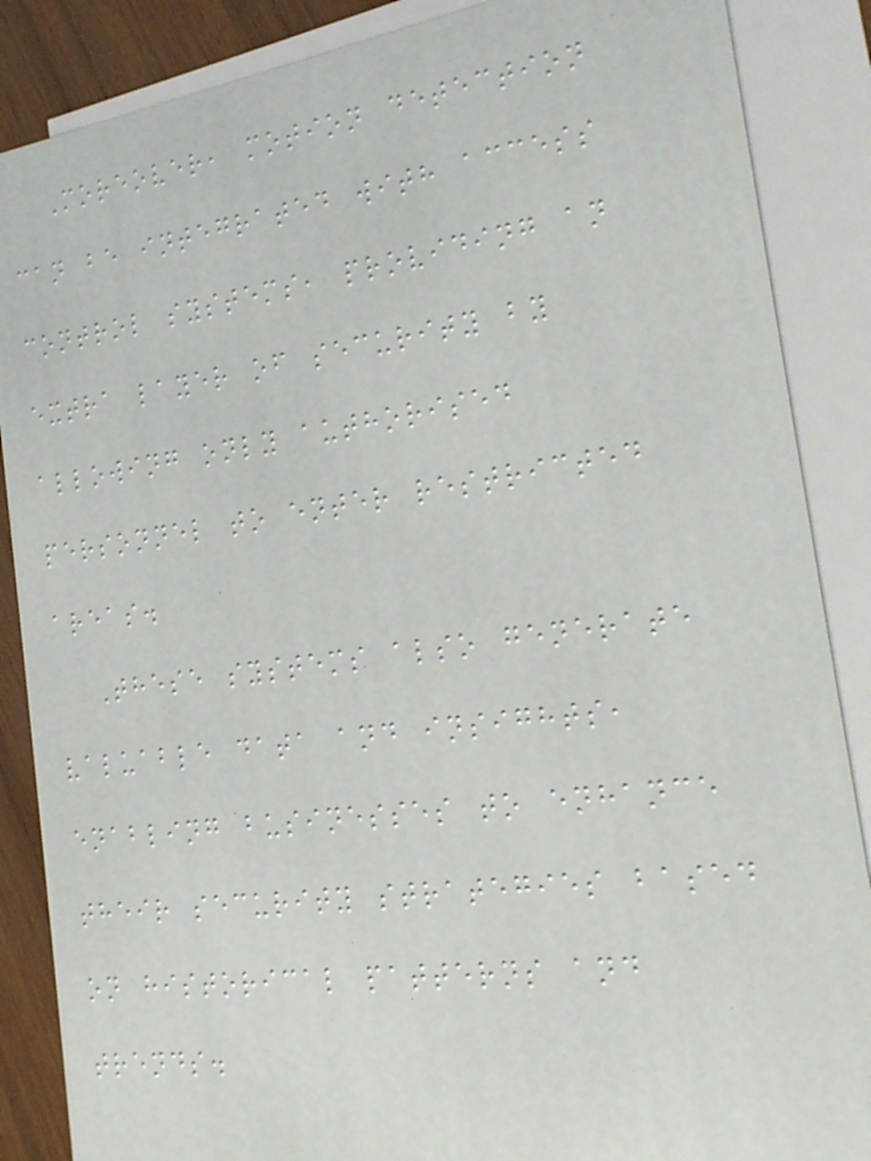Moreover, motion detection
can be integrated with access
control systems, providing an
extra layer of security by
allowing only authorised
personnel to enter restricted
areas.
These systems also generate
valuable data and insights,
enabling businesses to enhance
their security strategies based
on historical patterns and
trends.
